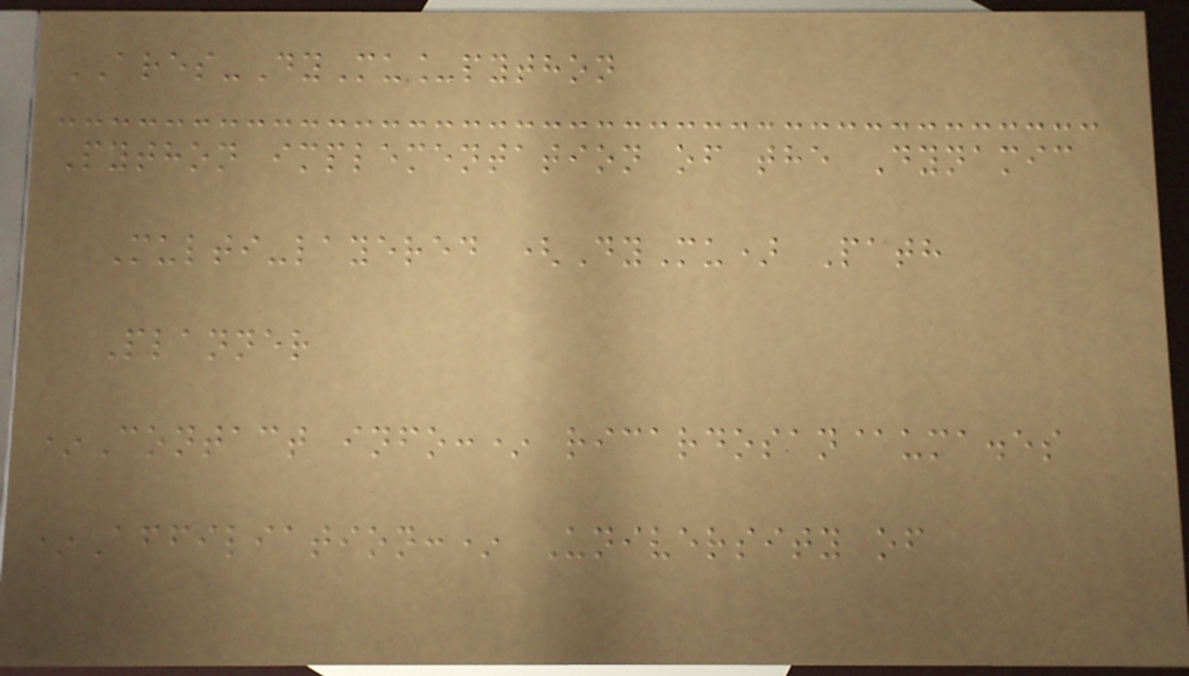ARES-DyMu_python
Python implementation of the Dynamic
Multi-layered (DyMu) Path
Planner
*Contact info:* ricardosan@uma.es
*Affiliation:* University of
